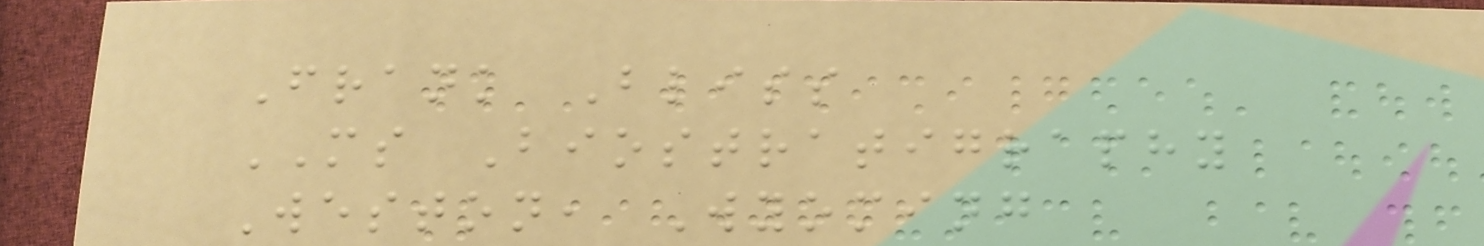Frank Bliss
MS Biostratigraphy
Weston, Wyoming
